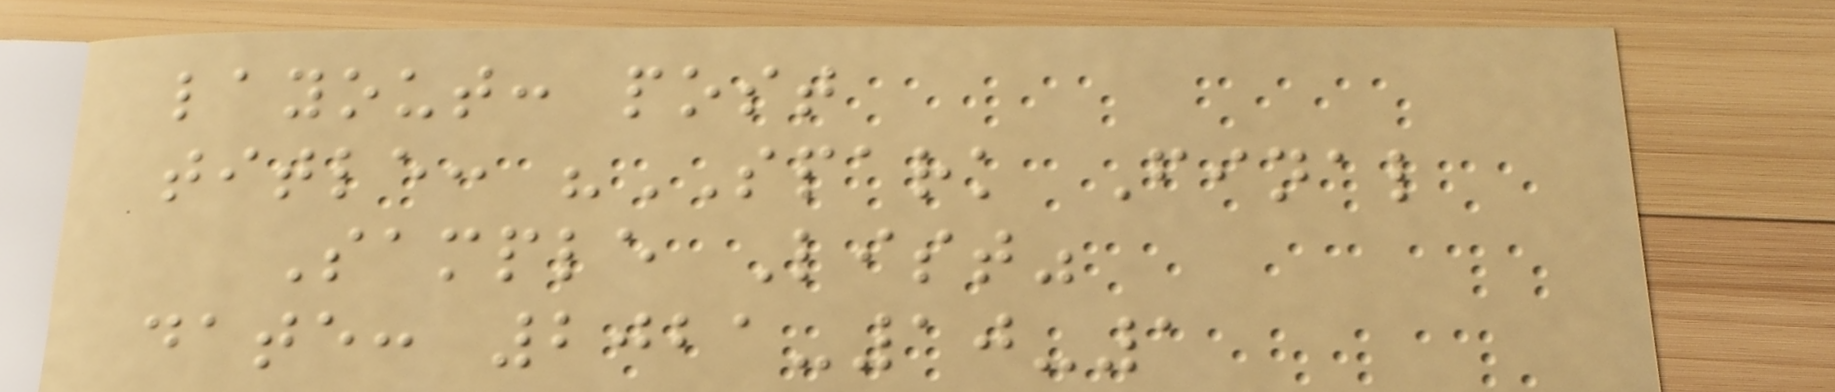layout: post
title: "SPARK Final
Sample List"
date: 2021-10-1
